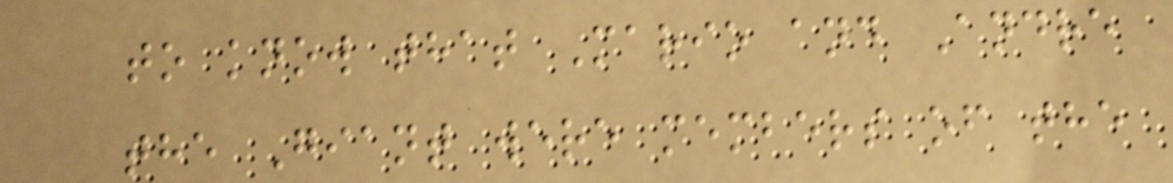to know that Mario and Andre
the Giant were members of the
